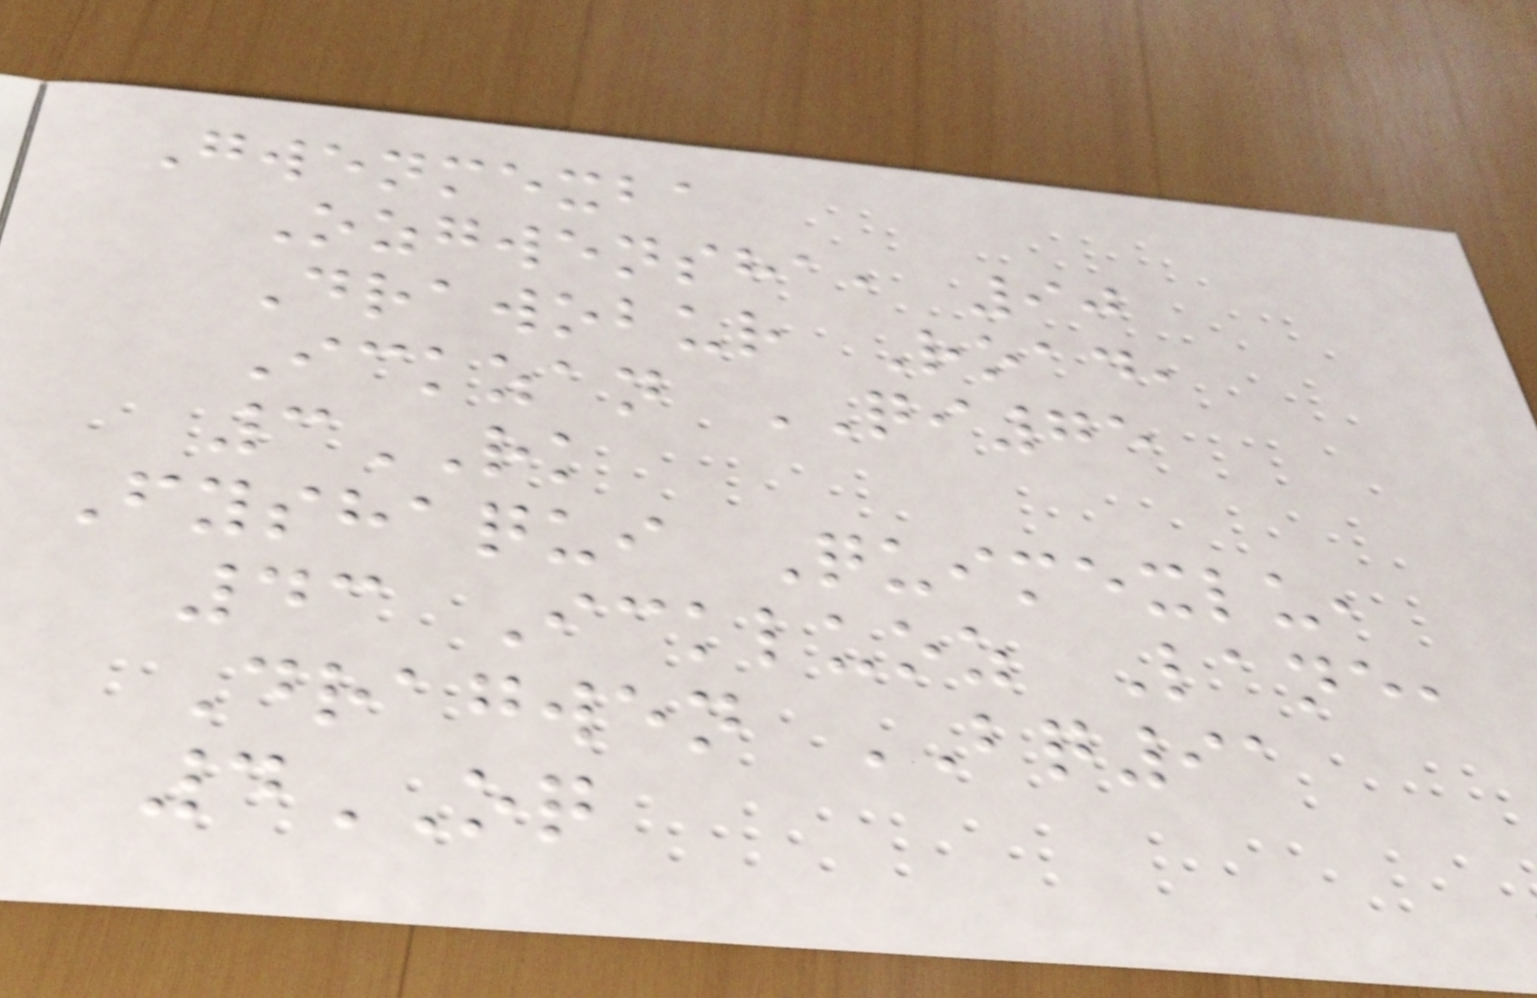Gwenmexba
Ozgwensha, 90
Drawobur Road,
Ickzan QI75
3RK
Fyshaqui Quimexlu,
43 Ickluoz Lane,
Dragwen BQ91
4OQ
